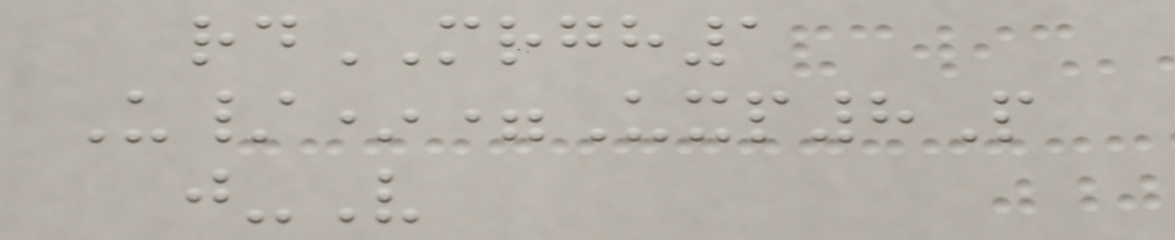rdMRGH1
U/*=Uxp8P
j-V
